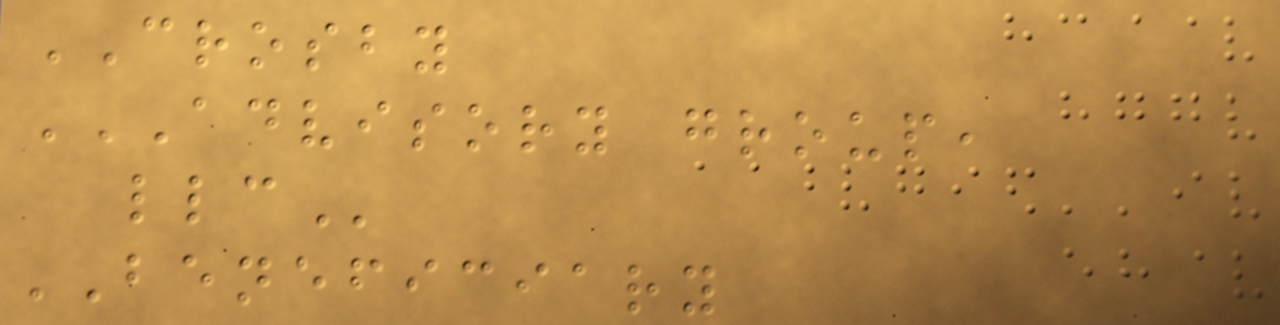CROSBY
ADVISORY GROUP,
LLC
BENEFICIARY
